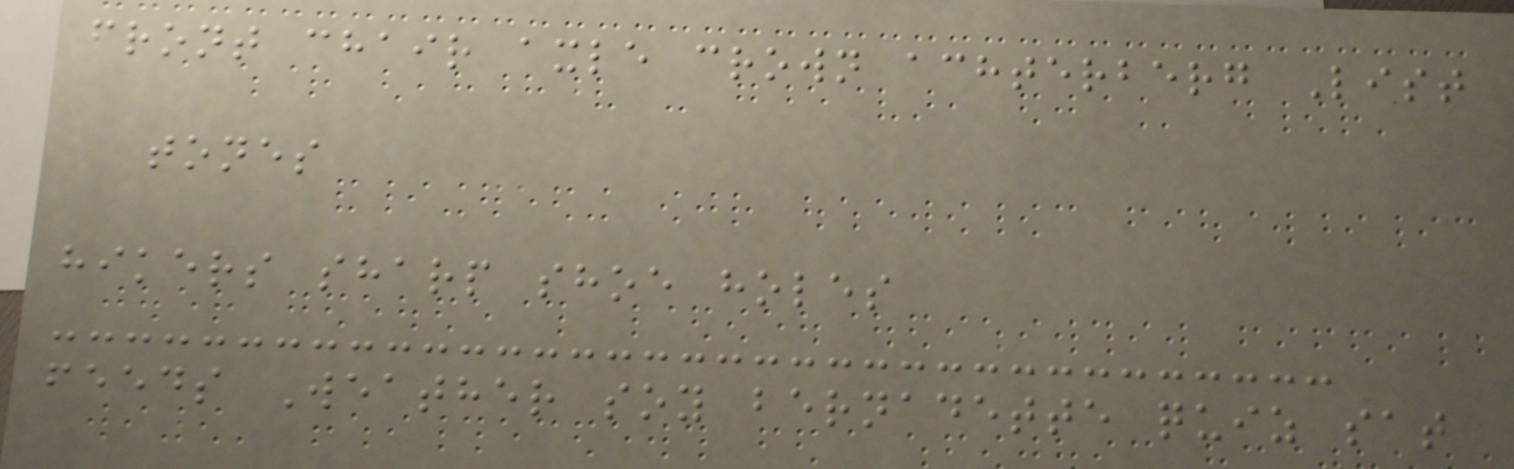front chair axle crown achterberg List
tones
hikers sharp shoe holes
feeds Weather soy bernadette quiz sat
